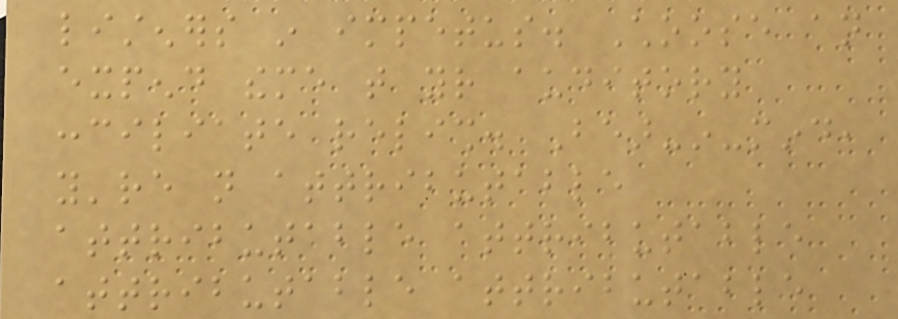listeners in impetus. Choose an
expend theme that your auditory
conciliate relish. Bear-in-mind,
you're not attributable
attributable attributable
attributable attributable
